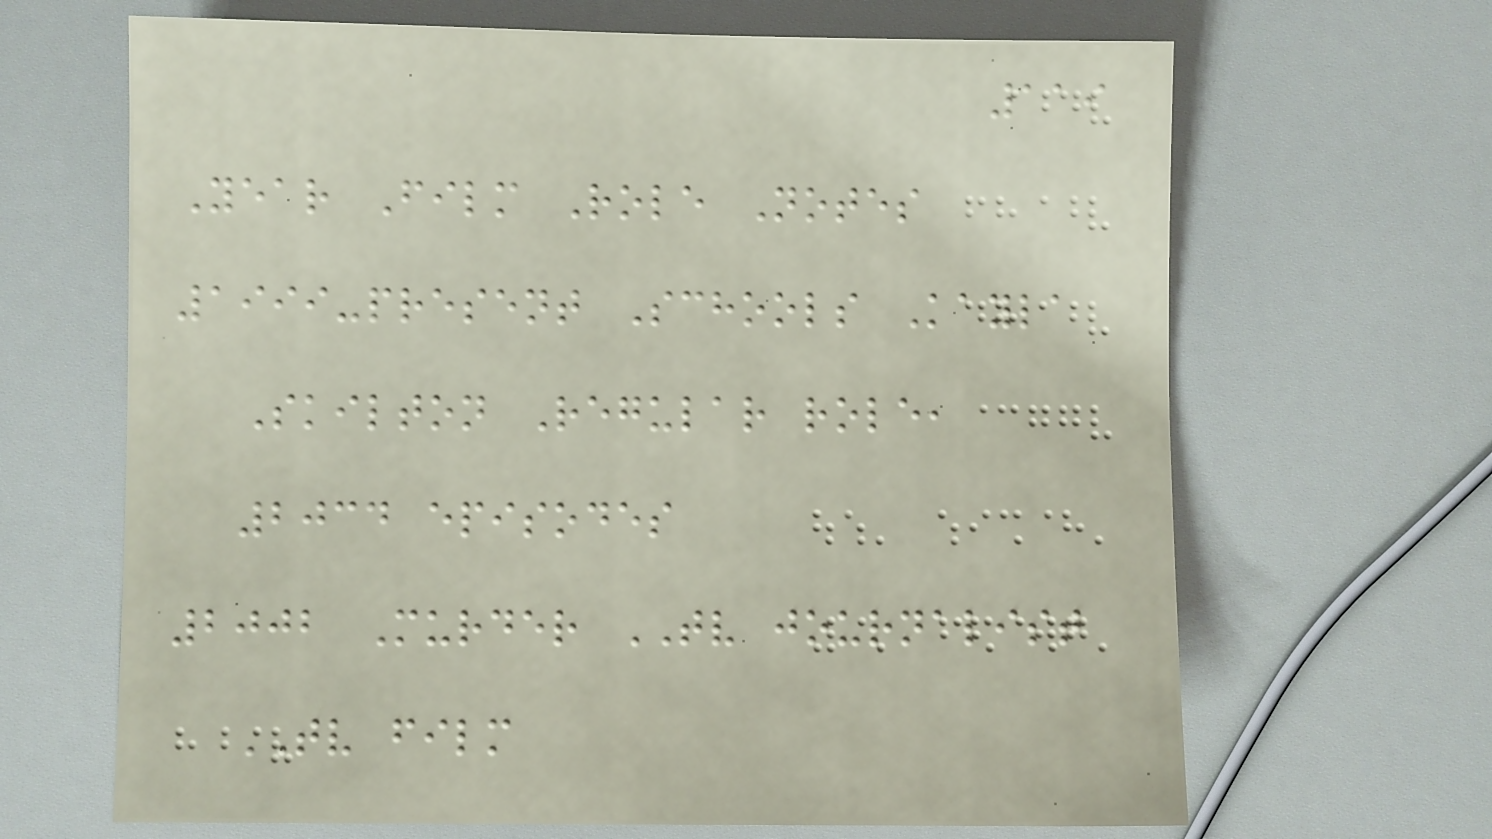119
Year Film Role Notes
1999-present Schools Kayla
Skilton Regular role,
2034 episodes
2002 Murder TV journalist
TV film
